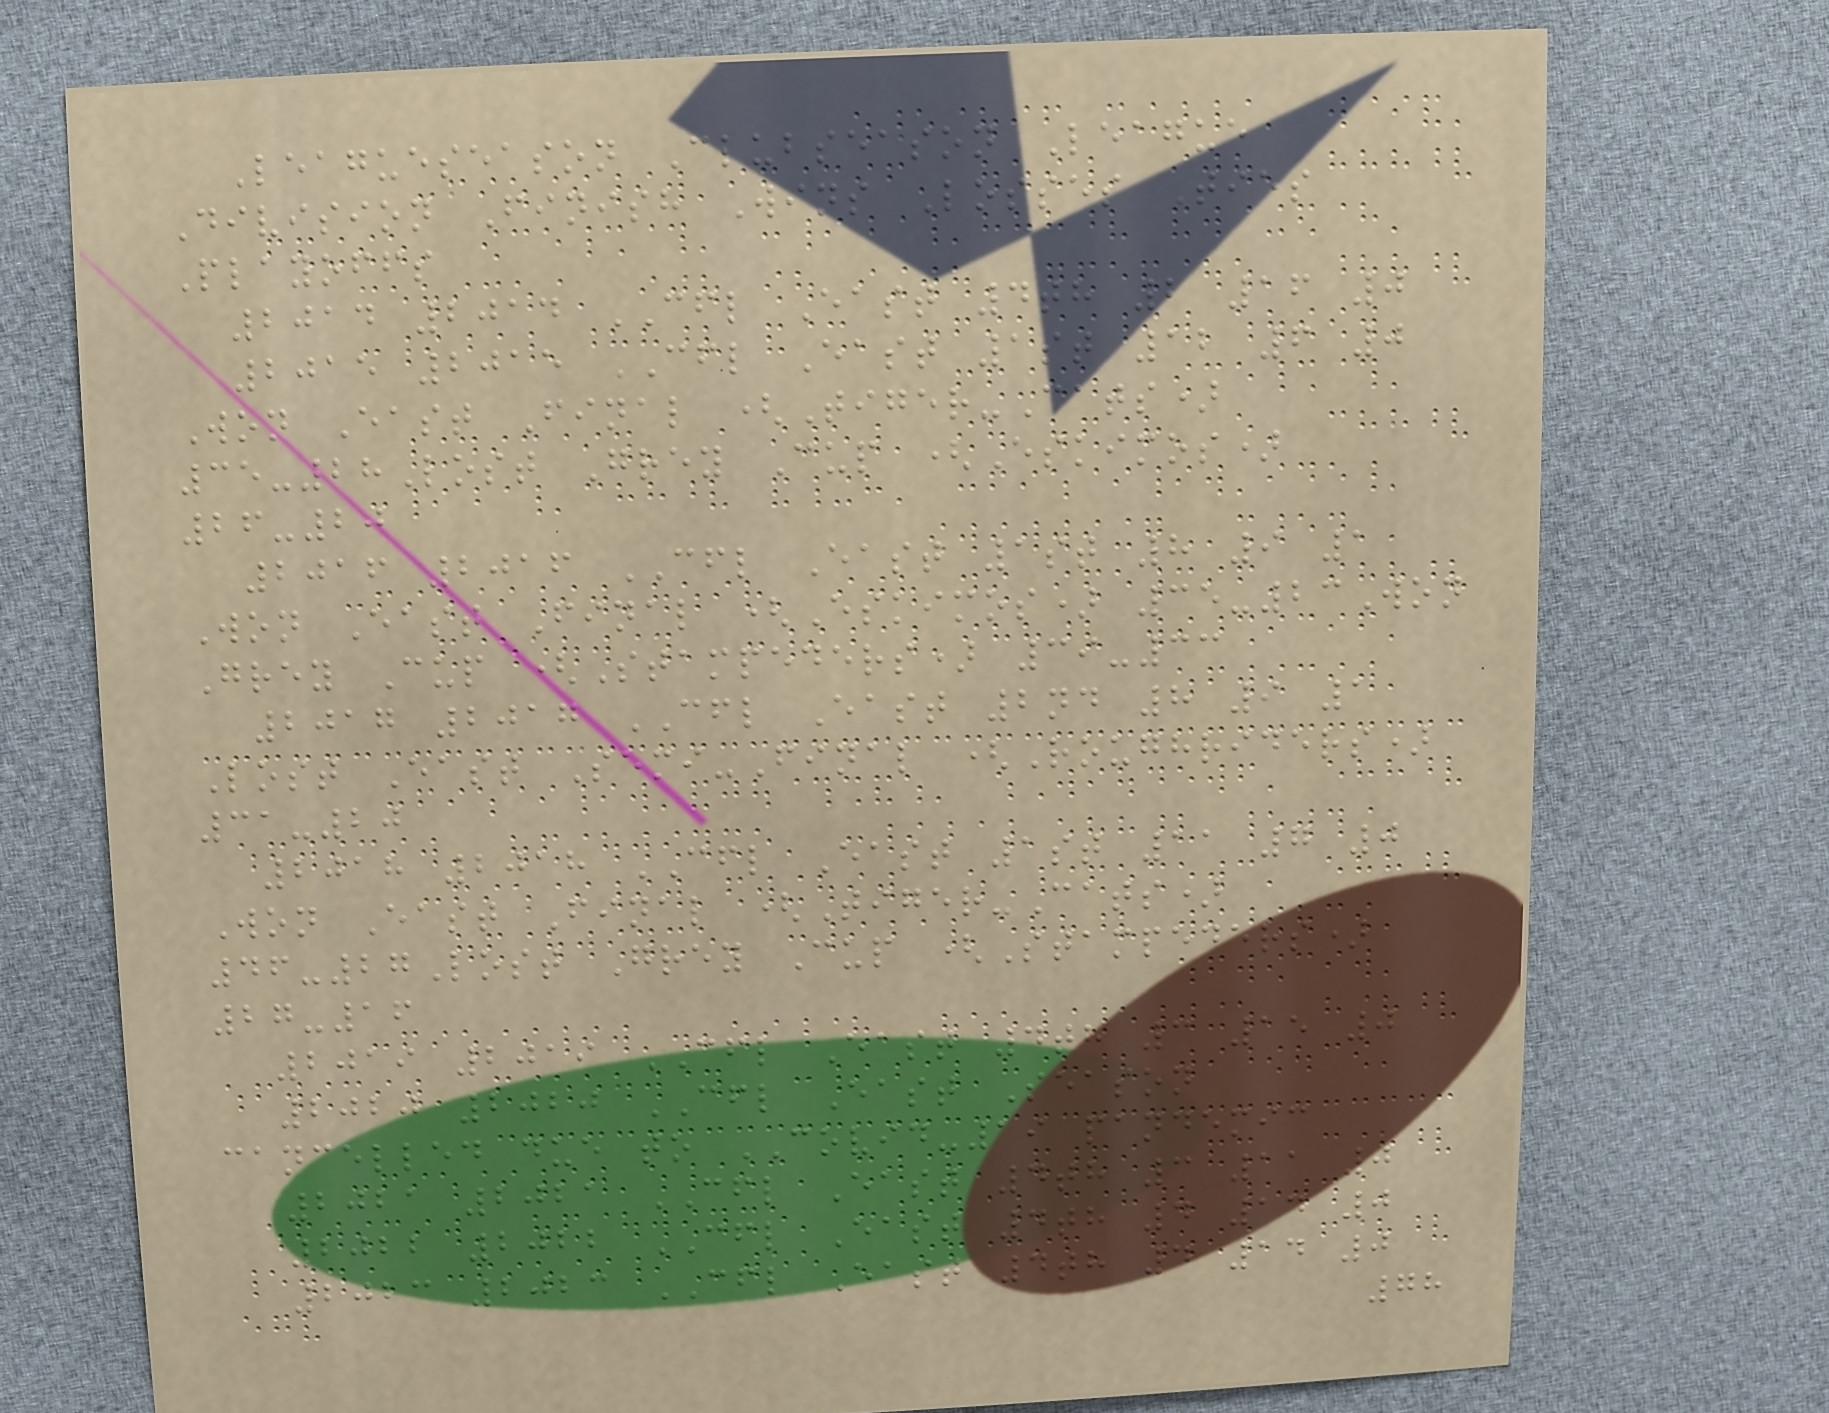Leagueseason Clubseason League
Division Finish Wins Losses Ties
Playoffs
2014 2014 CFL East 4th 2 16 0
2015 2015 CFL East 1st 12 6 0
Won East Final (Tiger-Cats)
35-28Lost Grey Cup (Eskimos)
26-20
2016 2016 CFL East 1st 8 9 1
Won East Final (Eskimos) 35-23Won
Grey Cup (Stampeders) 39-33
2017 2017 CFL East 2nd 8 9 1
Lost East Semi-Final (Roughriders)
31-20
2018 2018 CFL East 1st 11 7 0
Won East Final (Tiger-Cats)
46-27Lost Grey Cup (Stampeders)
27-16
2019 2019 CFL East 4th 3 15 0
2020 2020 CFL East Season
cancelled due to COVID-19 pandemic
2021 2021 CFL East 4th 3 11 0
2022 2022 CFL East 4th 4 14 0
2023 2023 CFL East 4th 4 14 0
78
